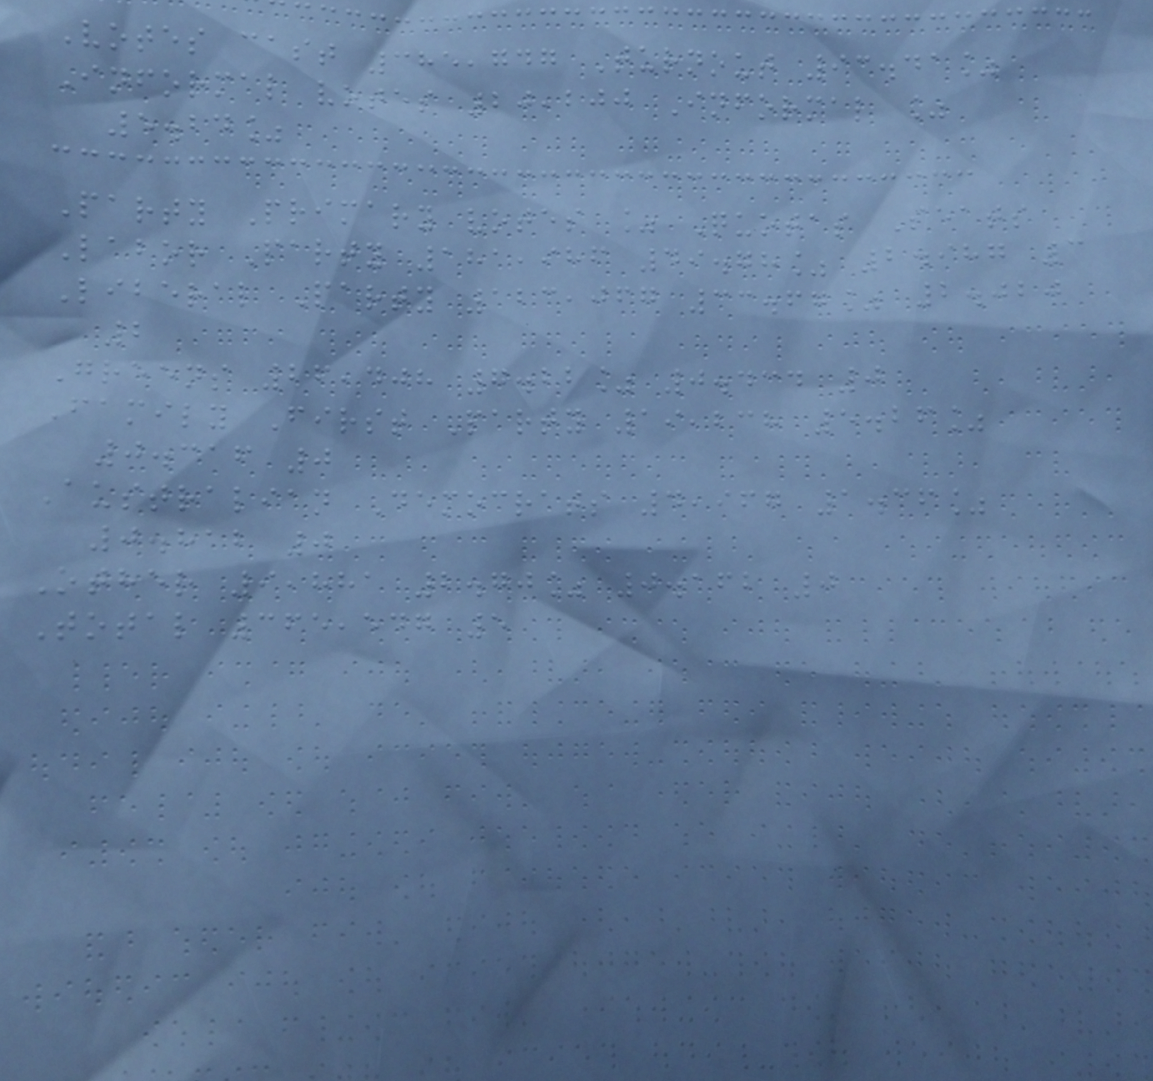Votes cast 385,747 Turnout 93.41%
Informal votes 20,200 Informal %
5.24%
Party Primary votes % Quotas Seats
Labor Party 181,986 49.78% 2.987 3
Liberal Party 123,067 33.67% 2.020
2
Greens 26,408 7.22% 0.434 0
Family First Party 19,238 5.26%
0.316 0
Australian Democrats 4,967 1.36%
0.812 0
Other 9,881 2.70% 0.162 0
Total 365,547 5
